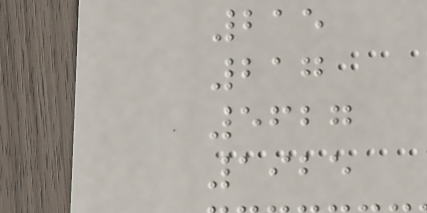215
217
5627
1925
